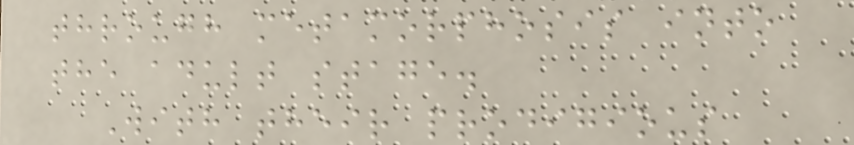through metamorphosis into
the adult stage.
With their prodigious
